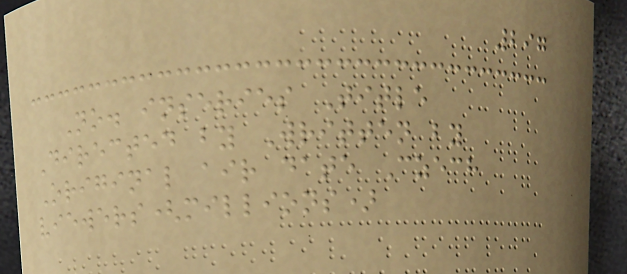297
No. inseries Title
Directed by Written by
Original air date Czech
viewers(millions)
